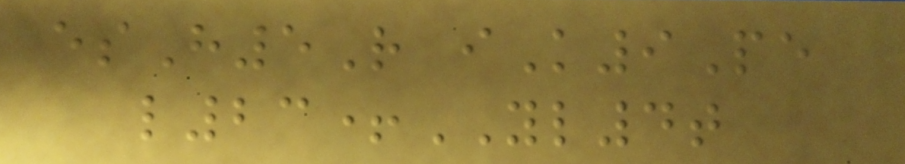esH5R iK9Pe
l23+YL4t
